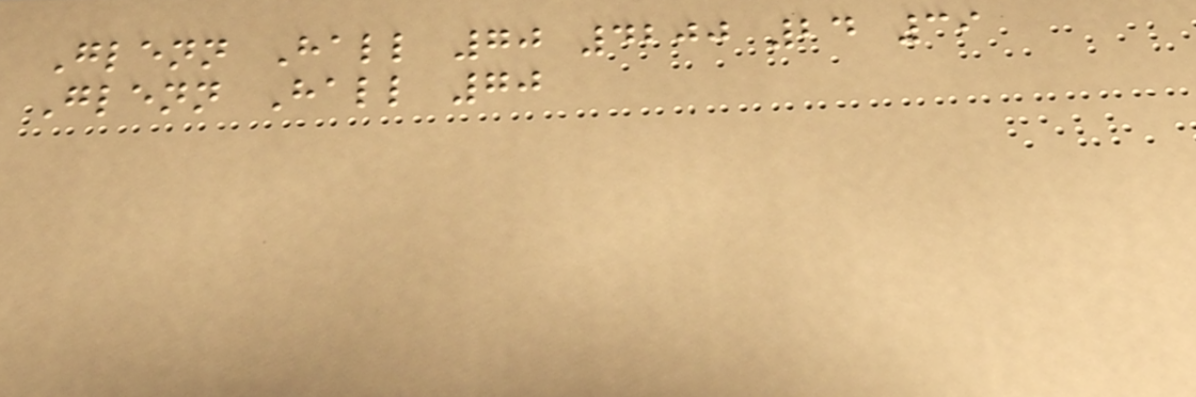Glenn Hall 70 4200 24 39
Glenn Hall 70
